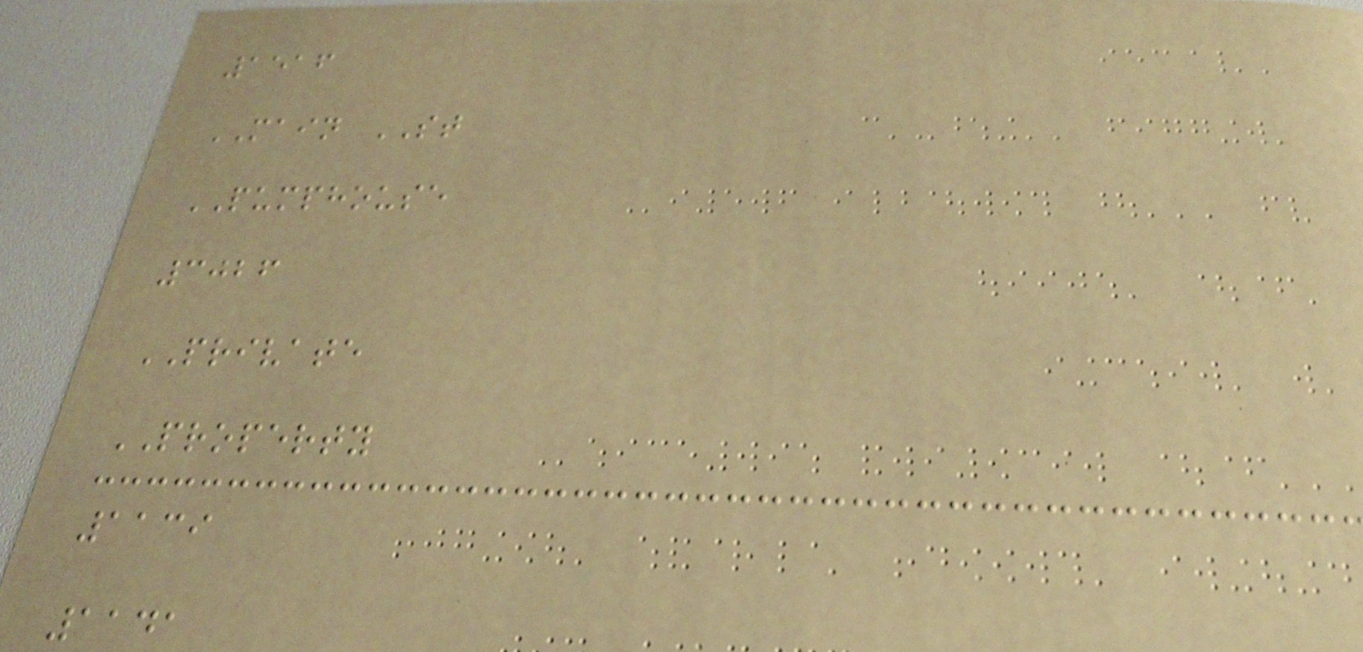1516
MAIN ST
PUMPHOUSE
3026
PRIVATE
PROPERTY
1139
1141
